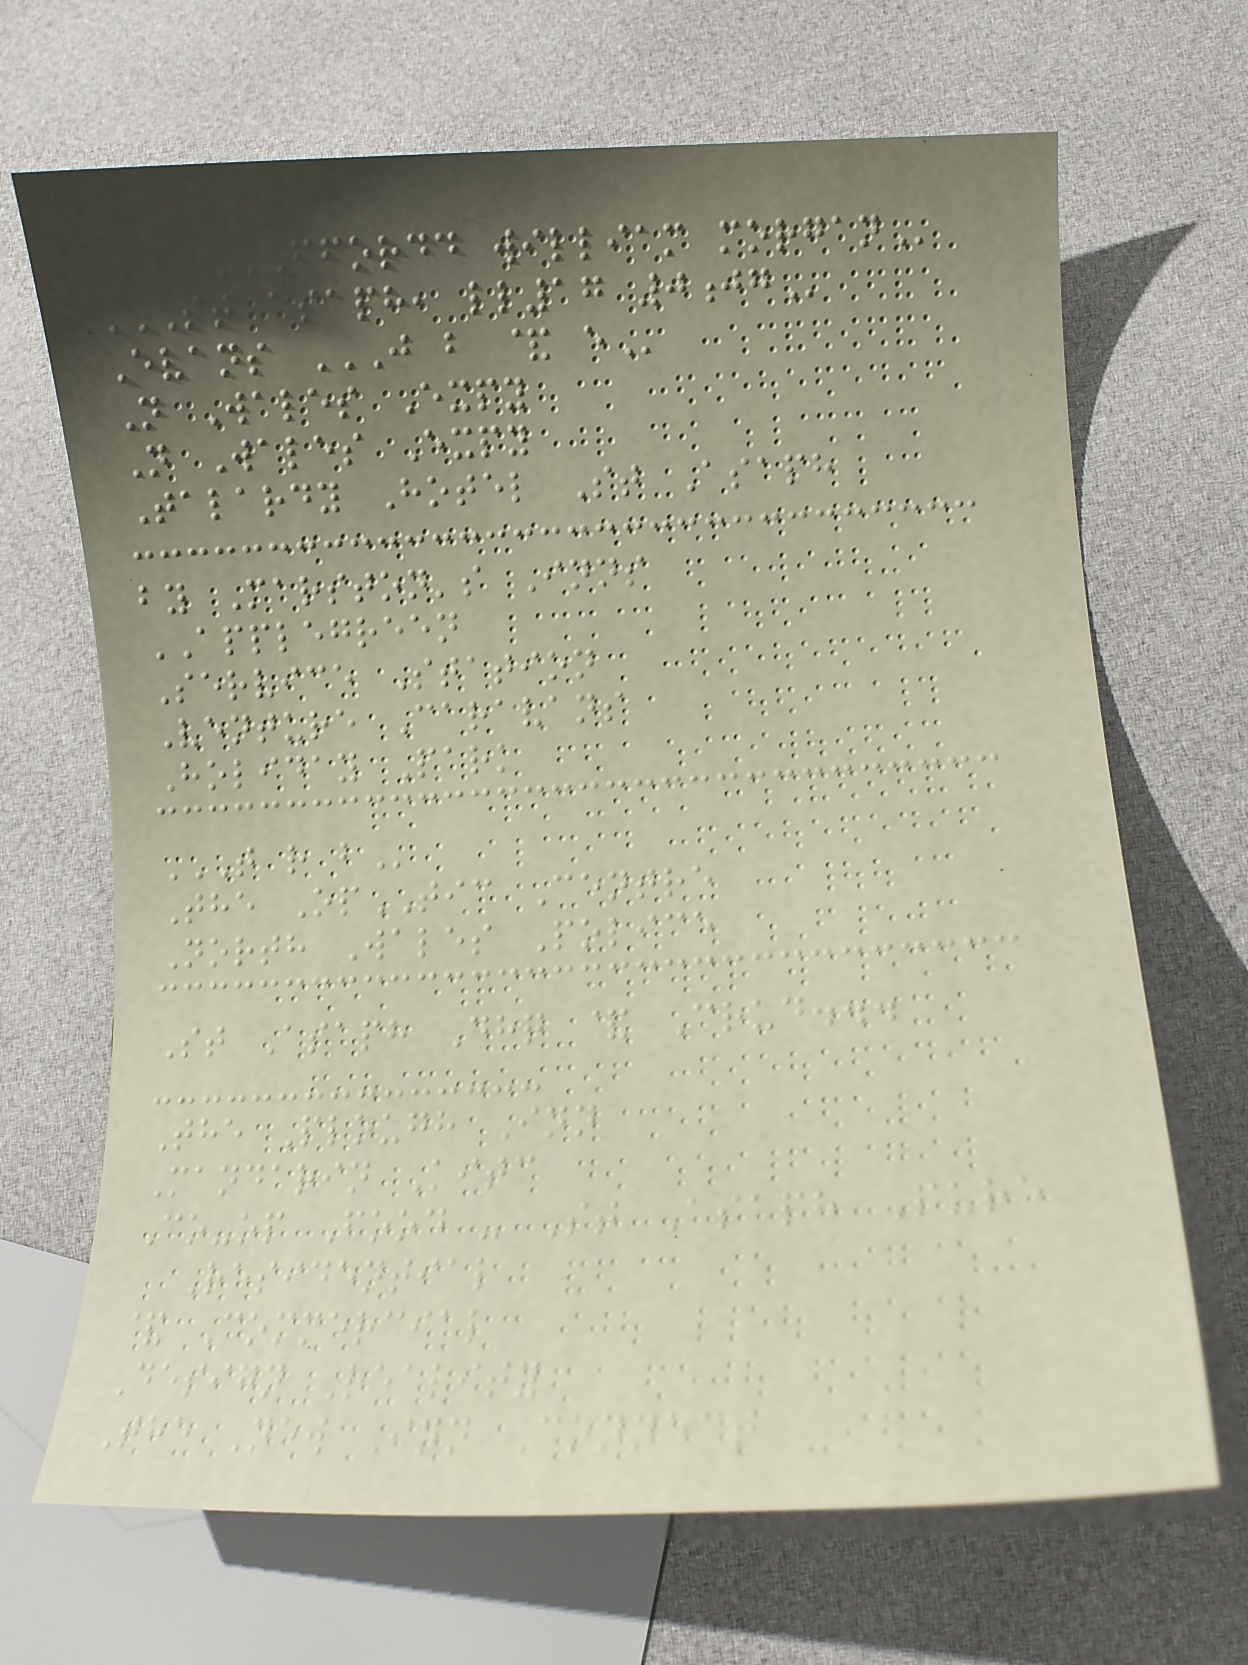55 FFORDD WILLIAM MORGAN
ST ASAPH, LL17 0JG
Evans J B & E
N Wales Expy
N Wales Expy
Talardy Hotel St Asaph
by Marston's Inns
APPLEGREEN
Service Station
Venture Caravans
Holiday Park
T R B
The OpTIC Centre
North Wales Police
St Asaph Dhq & Crud...
The Plough Inn
Mandarin Kitc
Co-op Food - St Asaph Pure
Residential
& Commercial
Design Reality
The New Inn Connect
